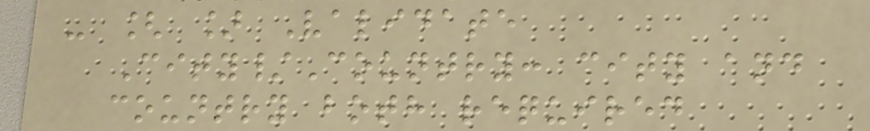- [ ] Validate
City/Country: city and
country both required
